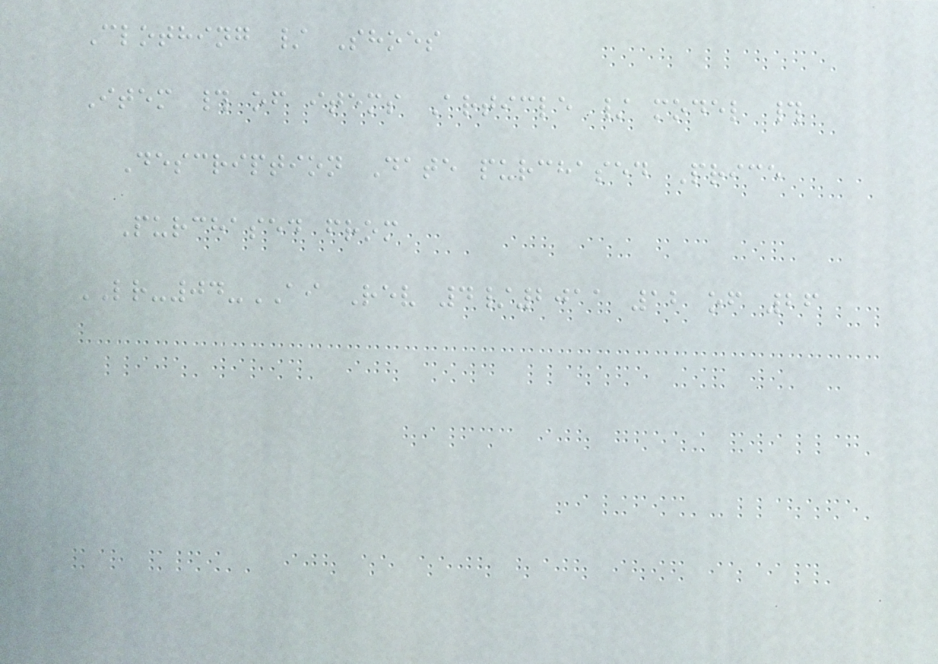Clothing / Shoes
Item # of items Article / model #
Description Date purchased Price
Purchased from
LR-04-AI Rev 4/2011 12 of 26
